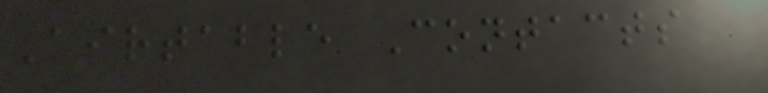Airtable Contacts
